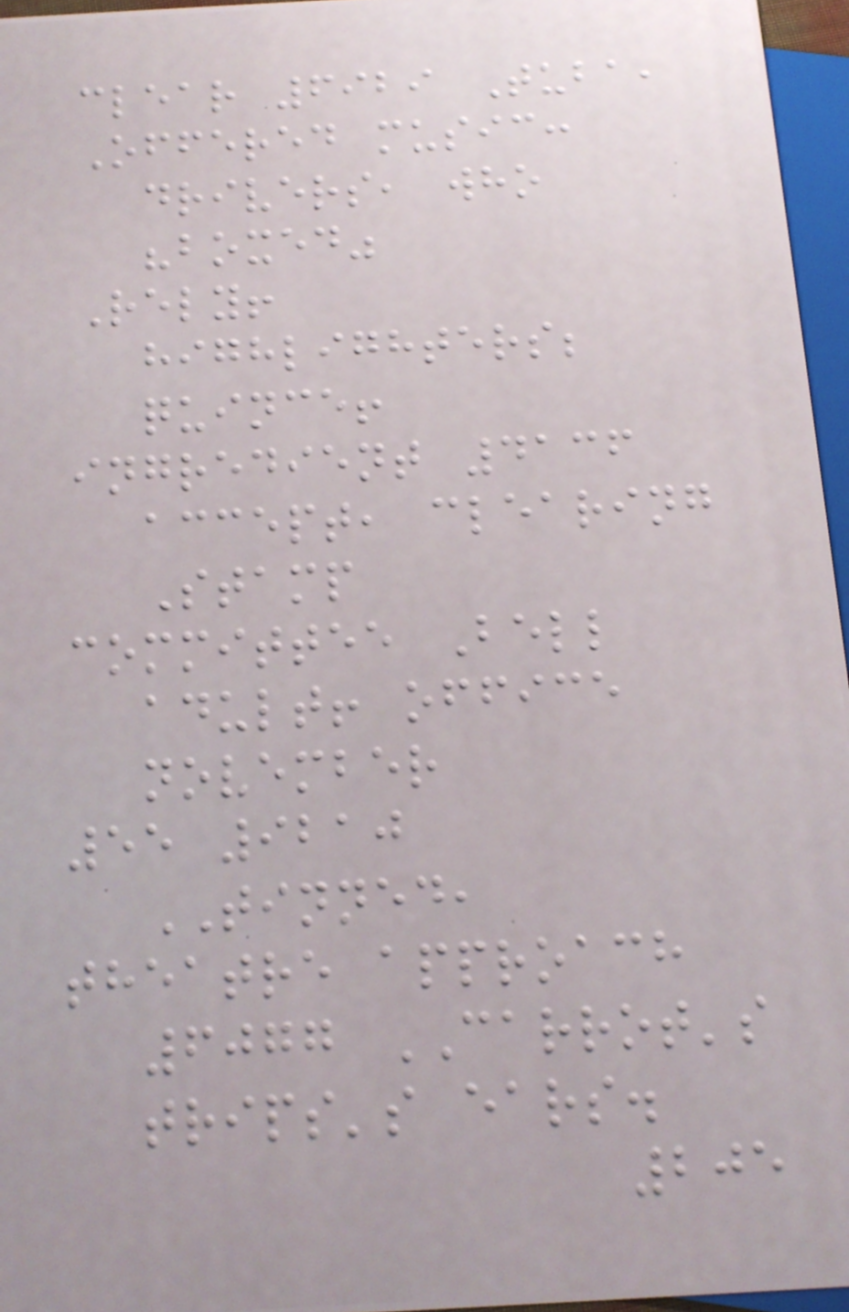clear 6929 Tuba,
Offered music:
drivers, who
"boxed"
Rely!
highlighters;
quince!
ingredient 4136
accept, clearing
Stamp
committee Bell
adult! office
november
55 9210
TINNED,
theatre approach
6077 CARROT's
trips's ears.
205
